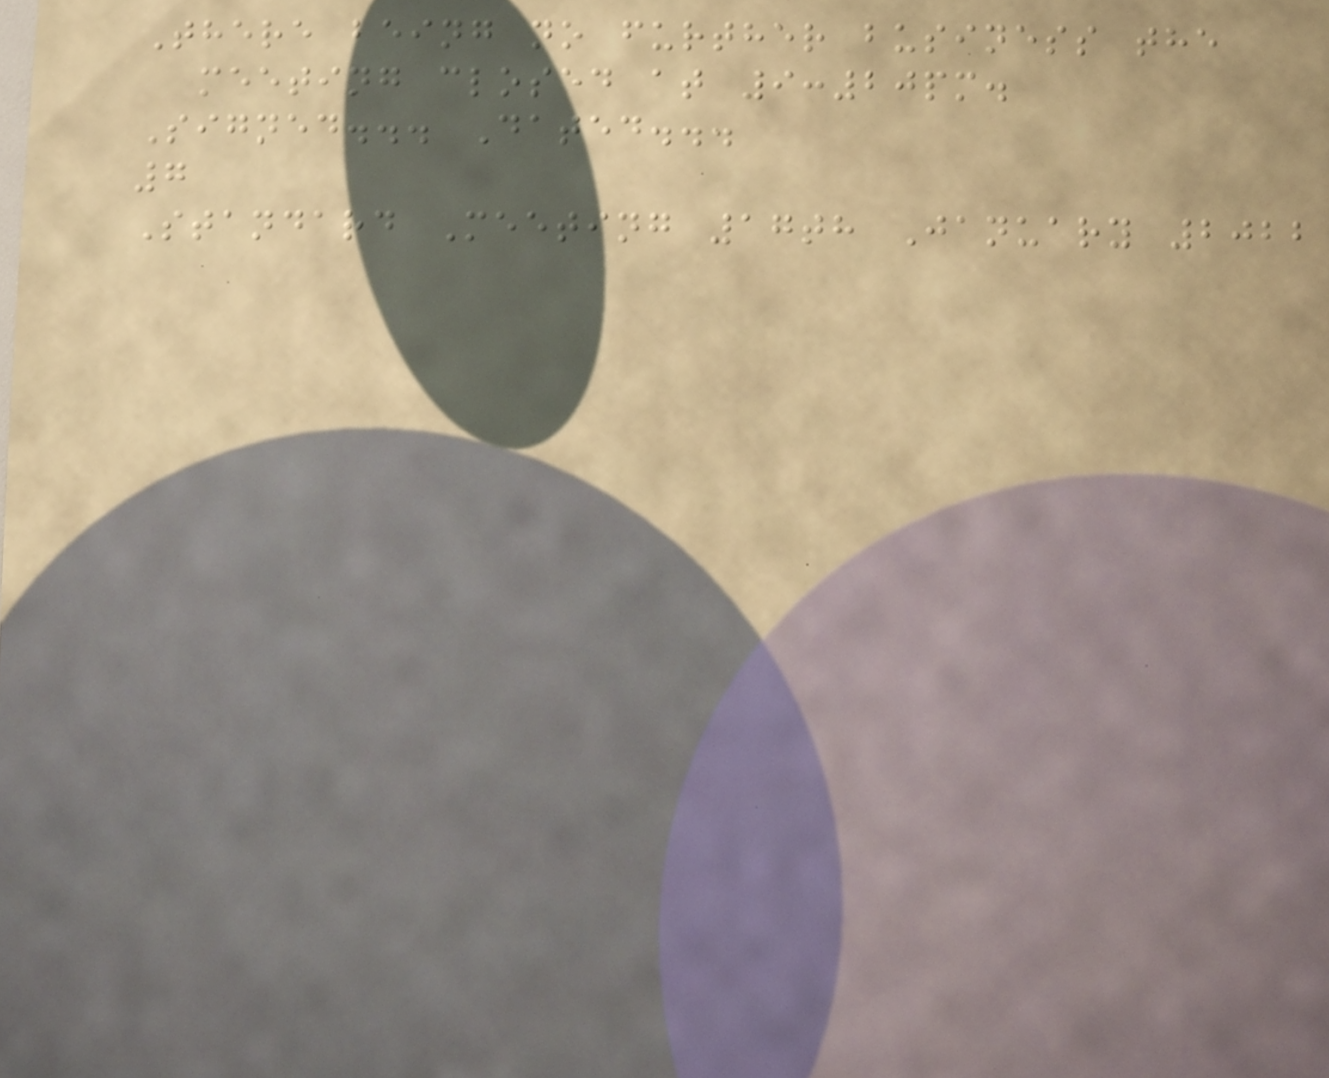There being no further business the
meeting closed at 9:20pm.
Signed... Dated...
7
Standard Meeting 17th January 2022
